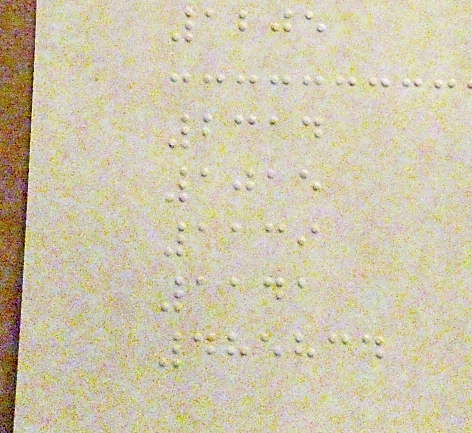1205
2314
1015
1139
1141
485834
